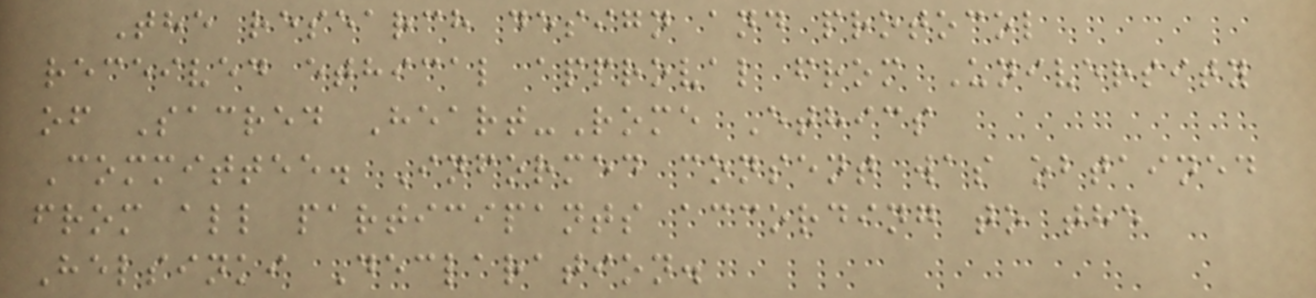The research design and protocol
received ethical approval from University
of Sacred Heart-Rome Ethics
Committee. Informed consent was obtained
from all participants according to the
Helsinki Declaration.
